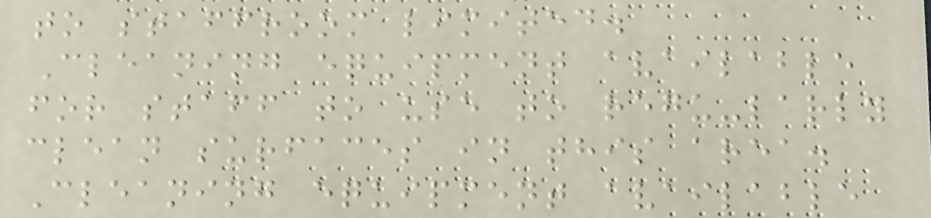to staffroom limited.
Cleaning equipment available
for staff to use to regu-larly
clean surfaces in this area.
Cleaning equipment available
